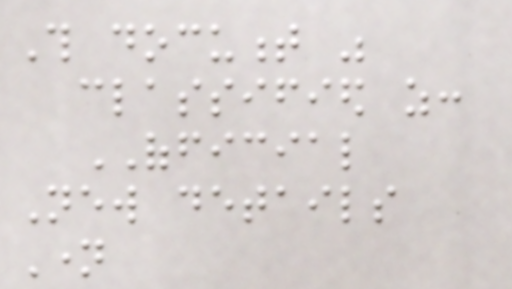This document was
classified as:
OFFICIAL
New details
Name
